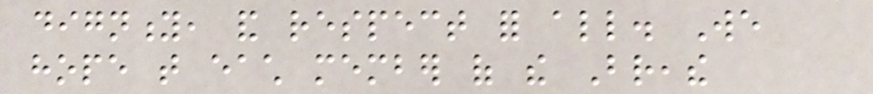dignity, and respect for all. We
hope that each member of the Breathe
